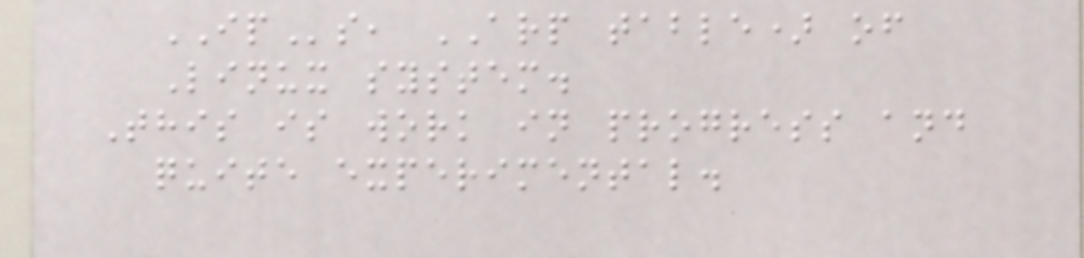IPs, ARP table) of
Linux system.
This is work in progress and
quite experimental.
